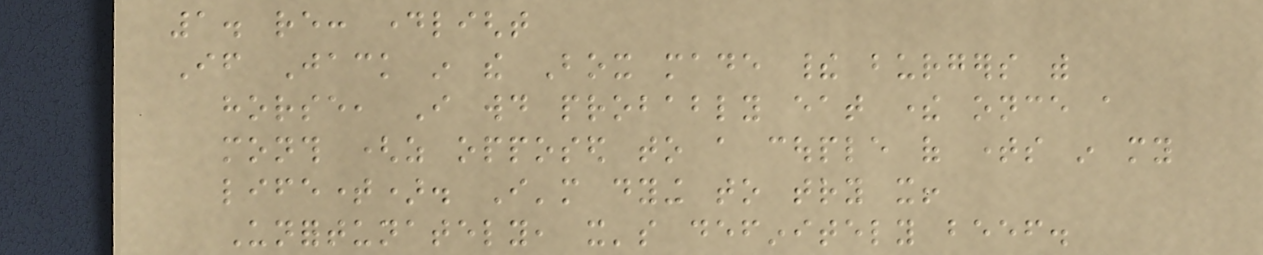1. re: daylight
If Jack in the Box made their burgers with
horse, I would probably eat there once a
month (as opposed to a couple of times in my
lifetime). I'm dying to try it!
Unfortunately, it's definitely beef.
